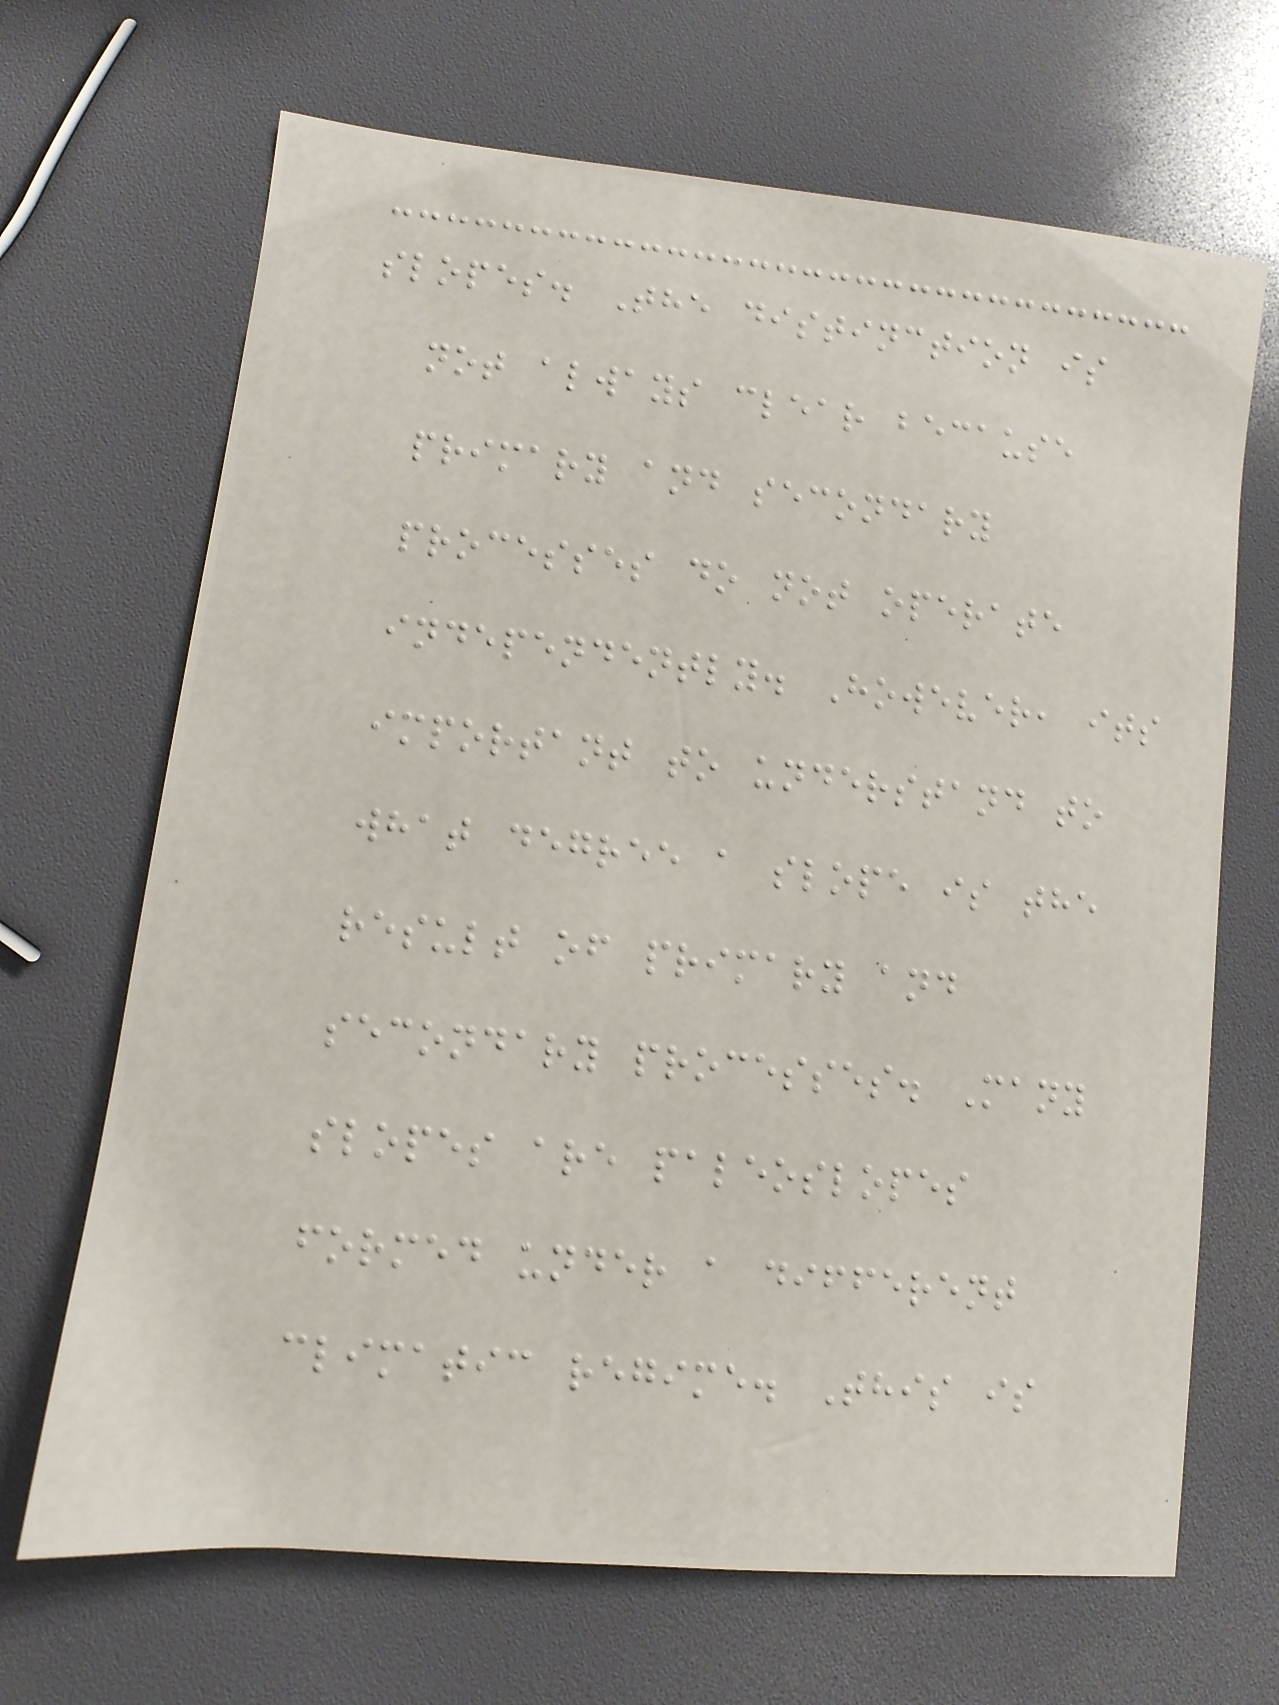slopes. The distinction is
not always clear because
primary and secondary
processes do not operate
independently. However, its
important to understand to
what degree a slope is the
result of primary and
secondary processes. Many
slopes are paleoslopes
formed under a different
climatic regime. This is
